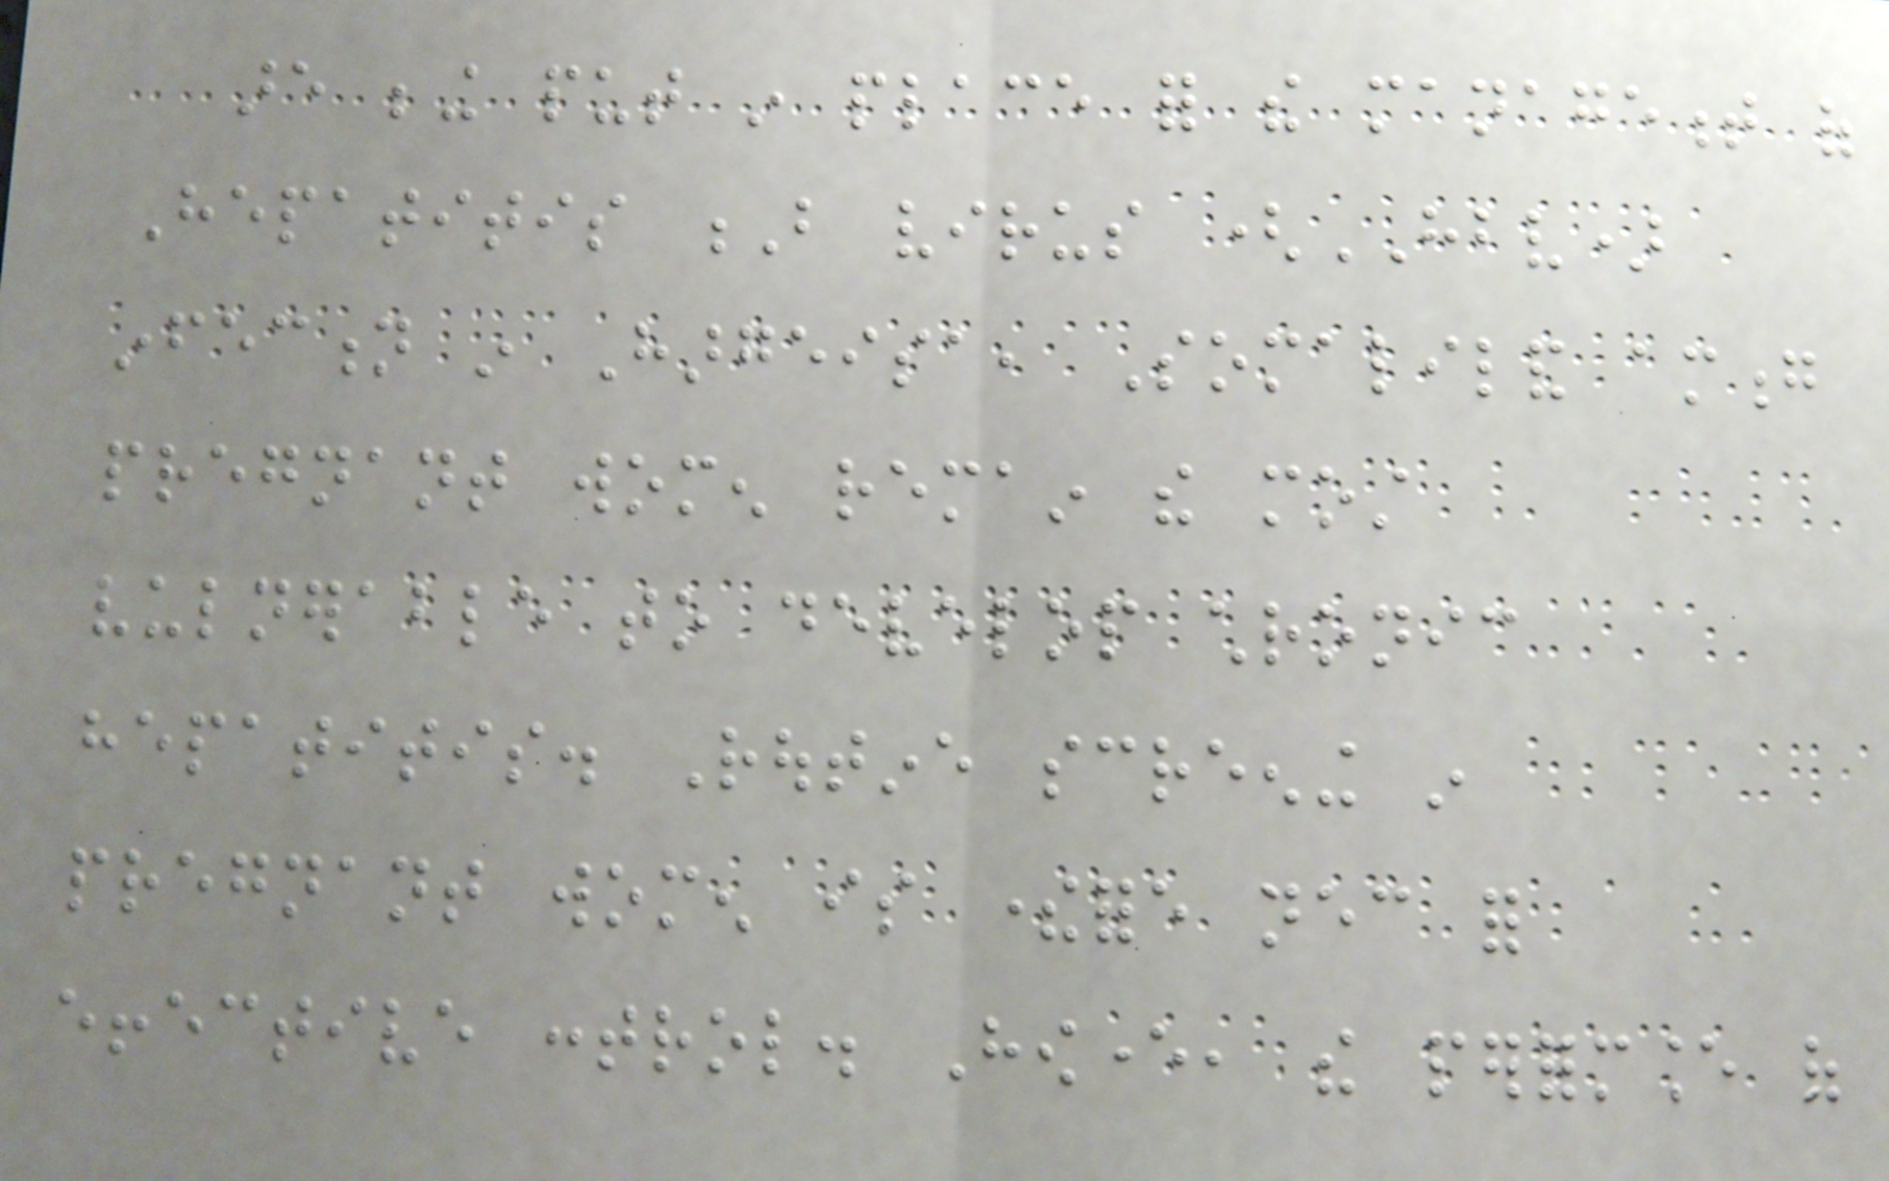are being put in place for the management of
Hepatitis B virus (HBV)
infection in Hargeisa, Somaliland among
pregnant women remain the most
vulnerable to develop chronic
hepatitis. Routine screening in
pregnant women is therefore necessary for
effective control. However, the performance of
